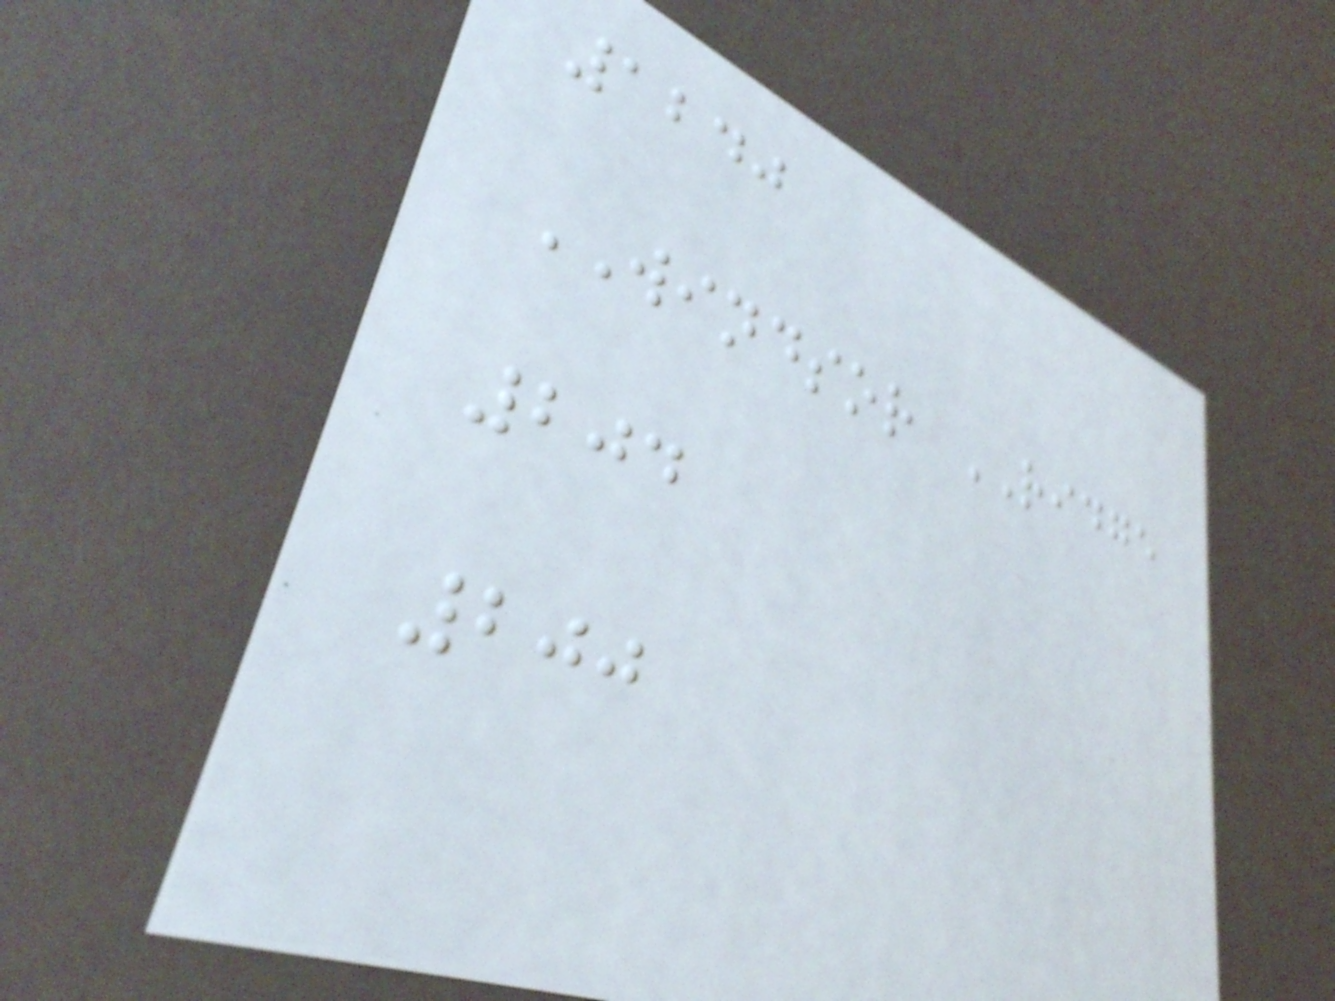1240
WINDSOR RIDGE
204
200
